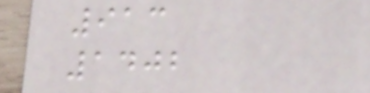913
1402
